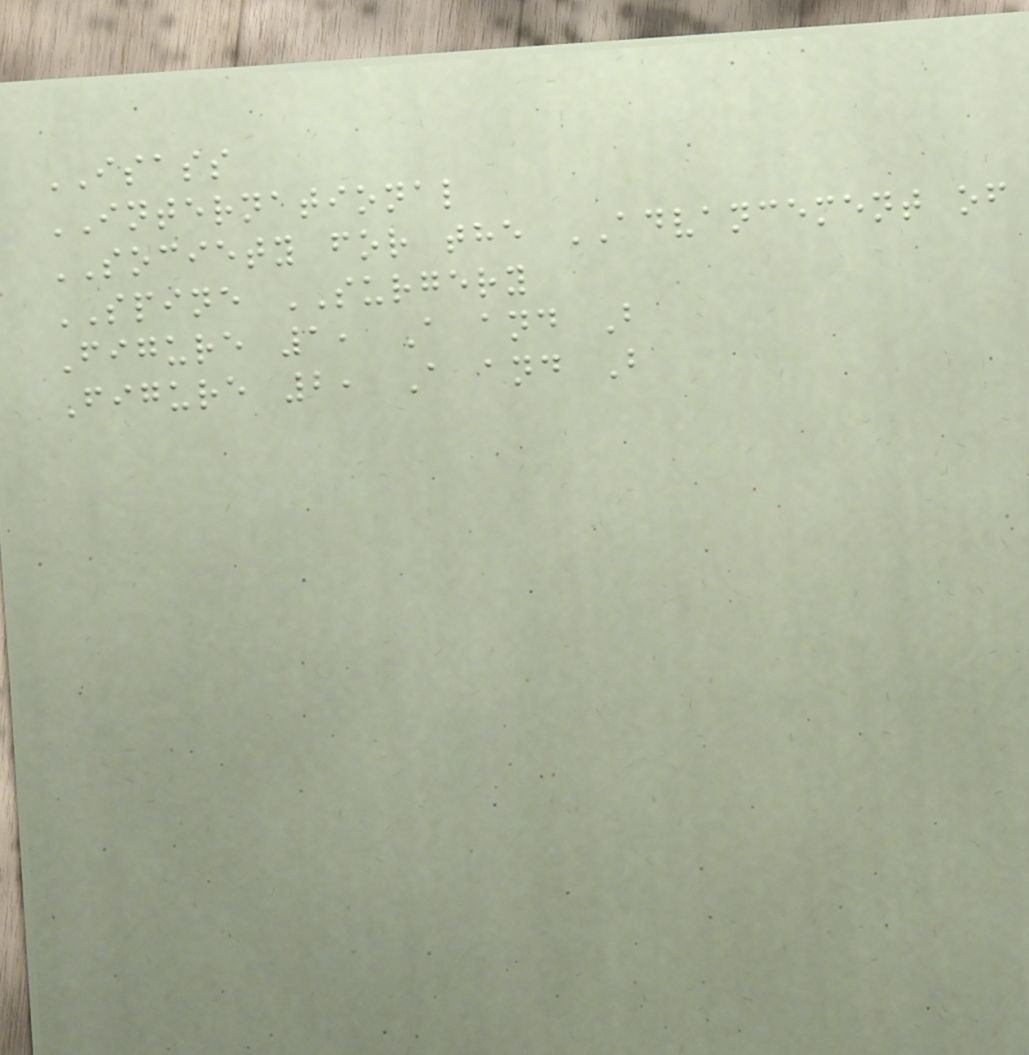ISASS
INTERNATIONAL
SOCIETY for the ADVANCEMENT of
SPINE SURGERY
Figure 1, A and B
Figure 2, A and B
